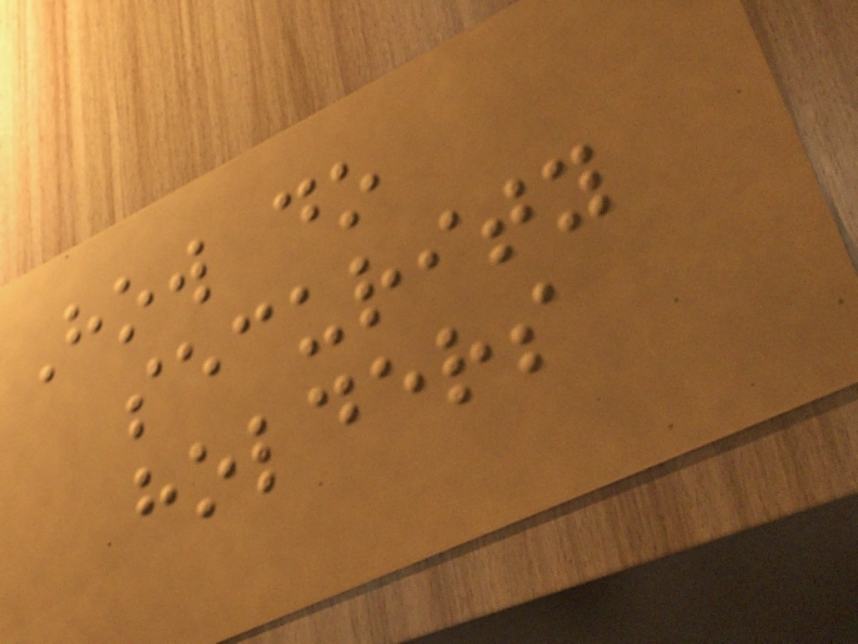How do
security
holders
